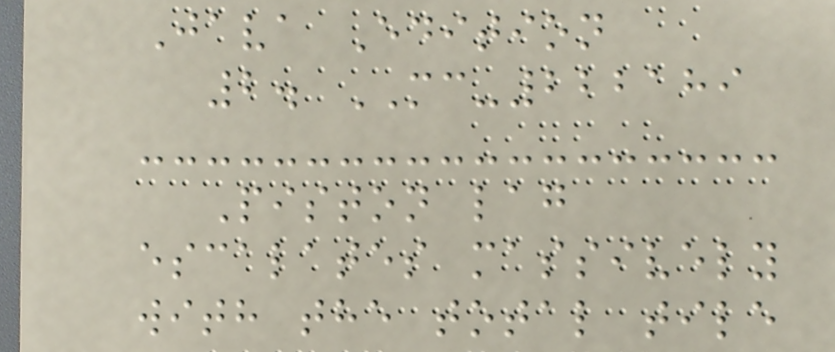Java Edition
2. MC-222189
Piston lag
escalates massively
with the total tile
